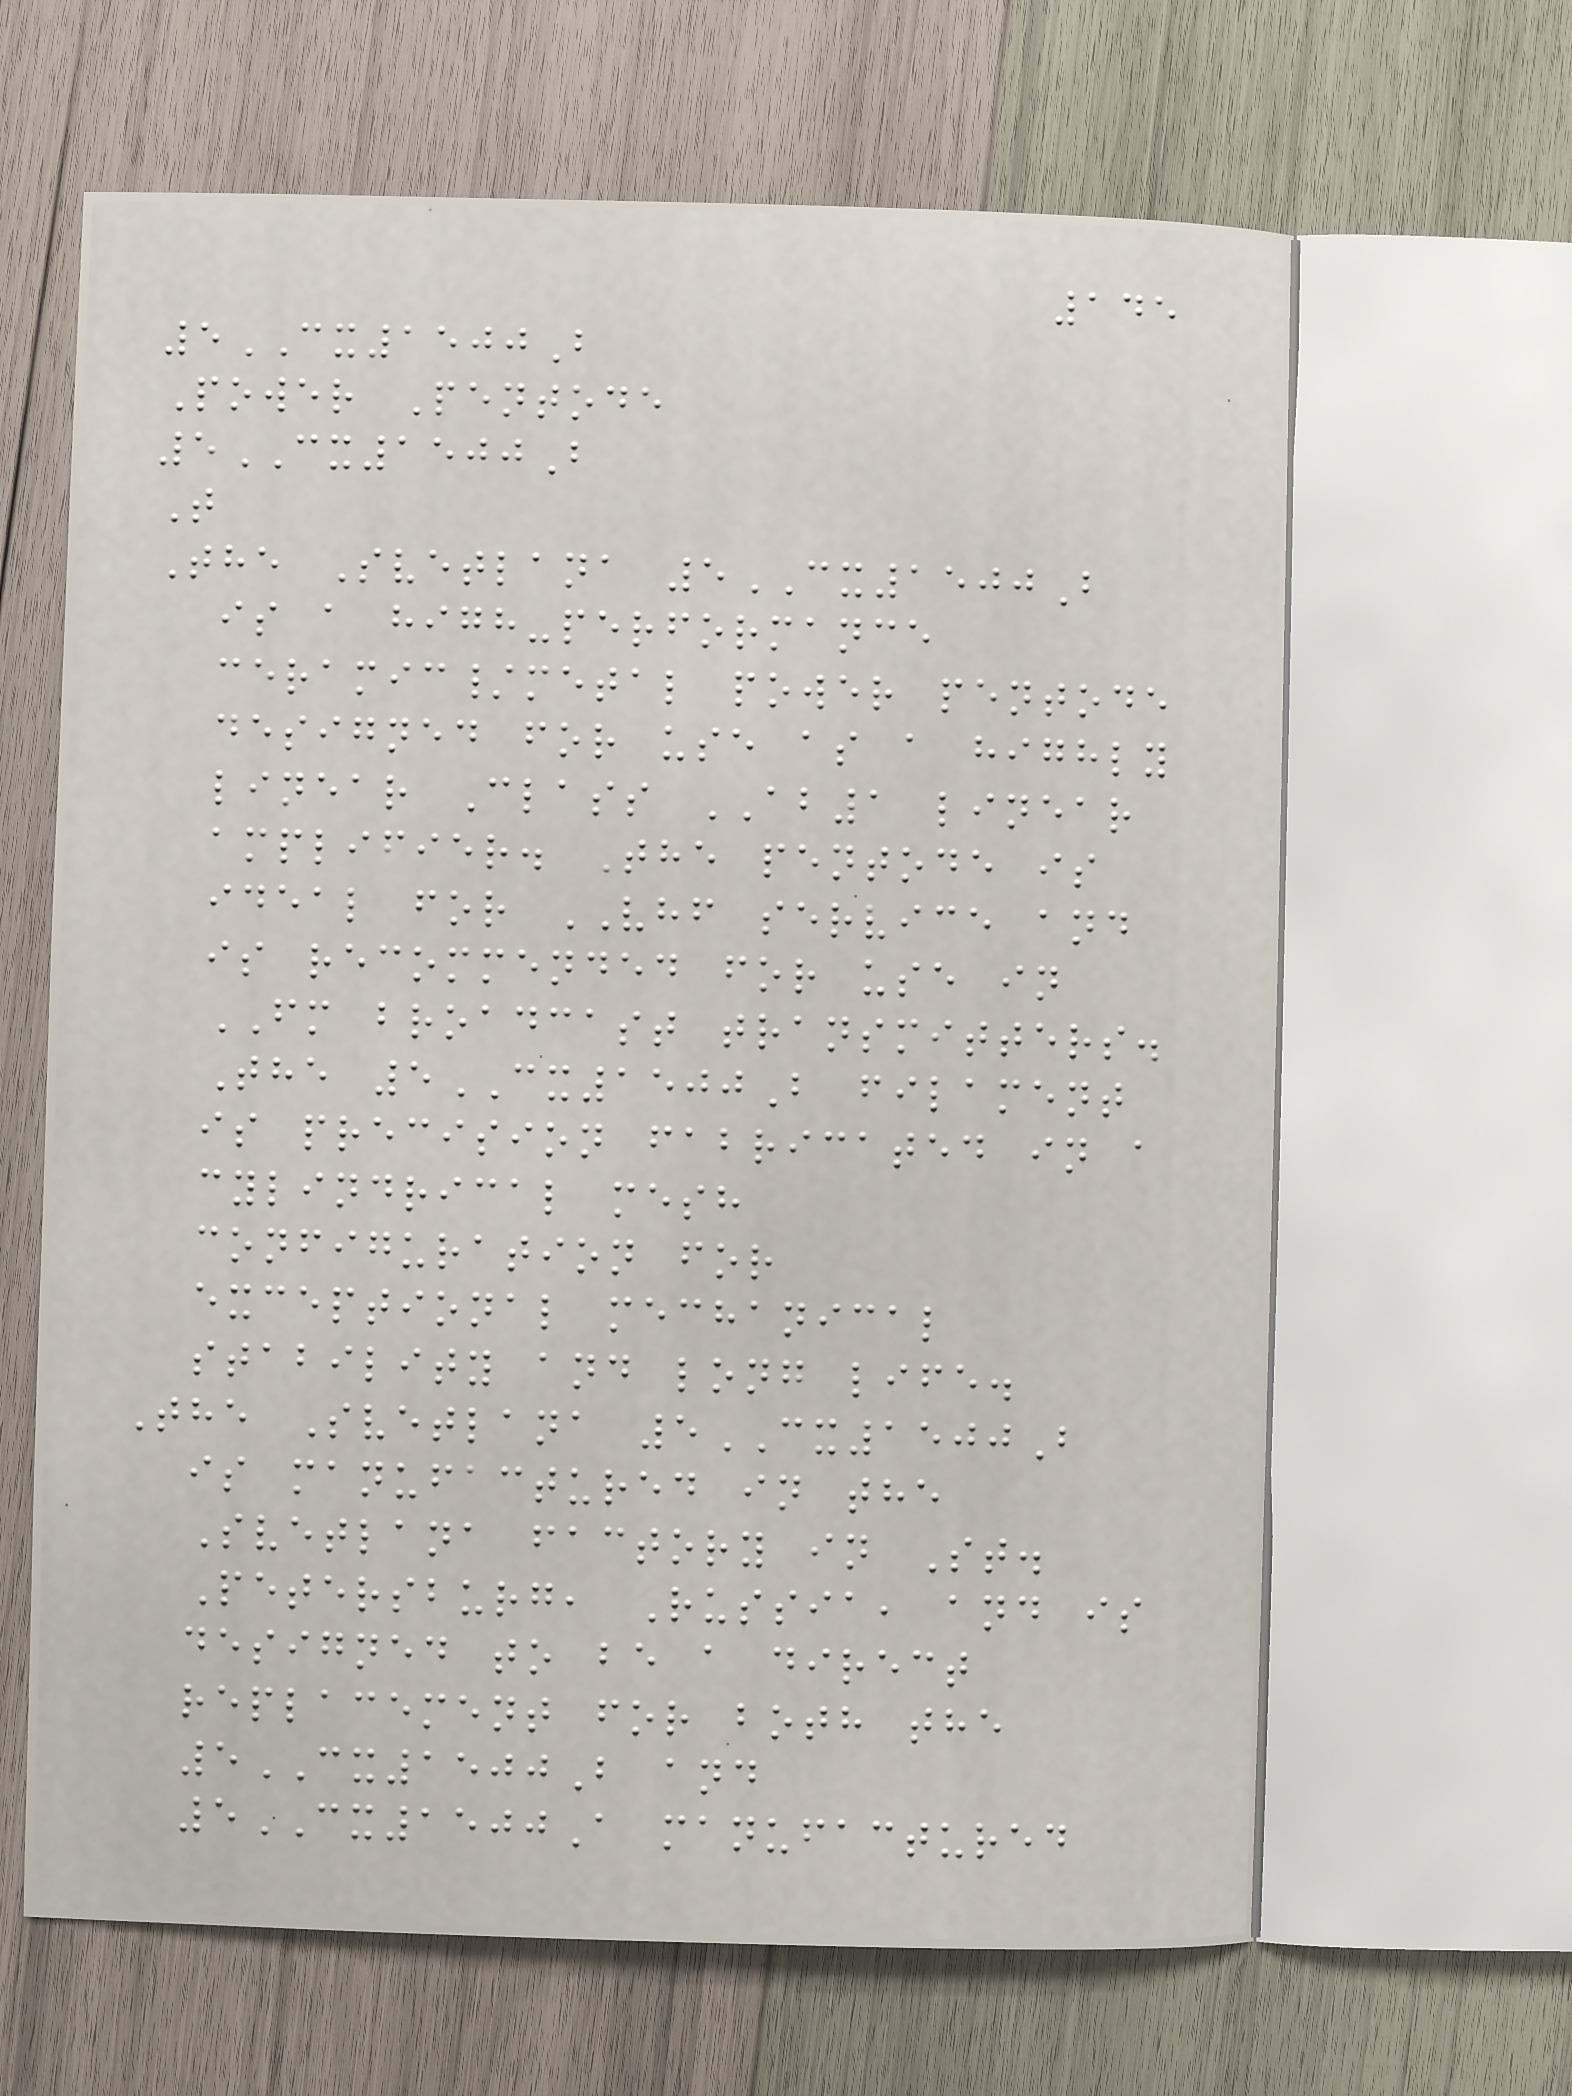145
5CX1500B
Power Pentode
5CX1500B
T
The Svetlana 5CX1500B
is a high-performance
ceramic/metal power pentode
designed for use as a highly
linear Class AB1 linear
amplifier. The pentode is
ideal for VHF service and
is recommended for use in
FM broadcast transmitters.
The 5CX1500B filament
is precision fabricated in a
cylindrical mesh
configuration for
exceptional mechanical
stability and long life.
The Svetlana 5CX1500B
is manufactured in the
Svetlana factory in St.
Petersburg, Russia, and is
designed to be a direct
replacement for both the
5CX1500B and
5CX1500A manufactured
